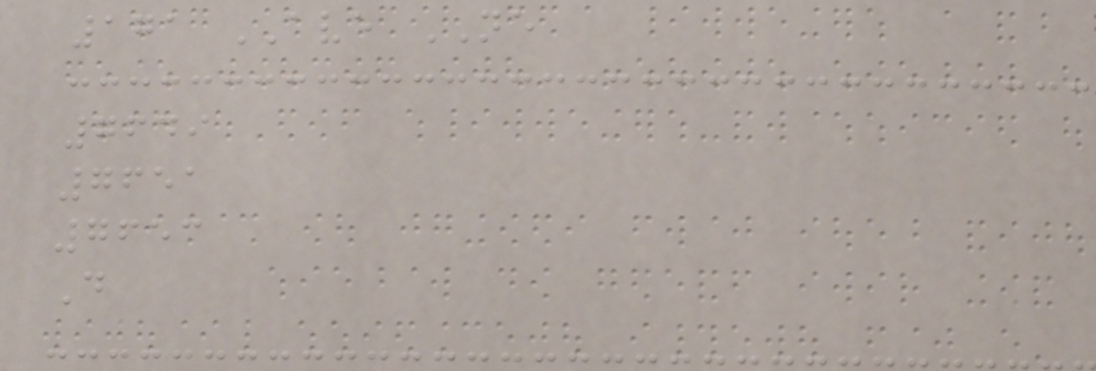171 AVE NE
7649
7651
7653
D
